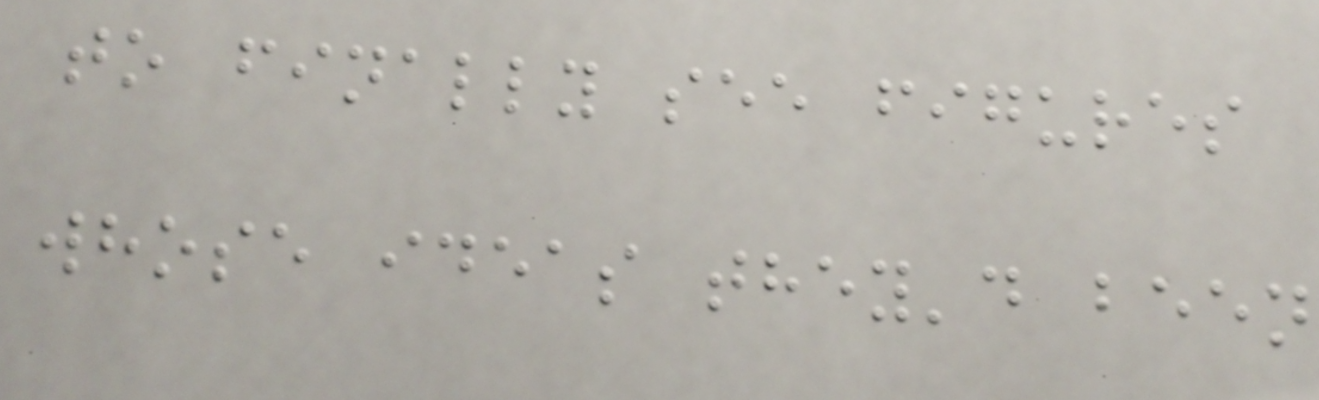to finally see figures
whose ideas they'd been
